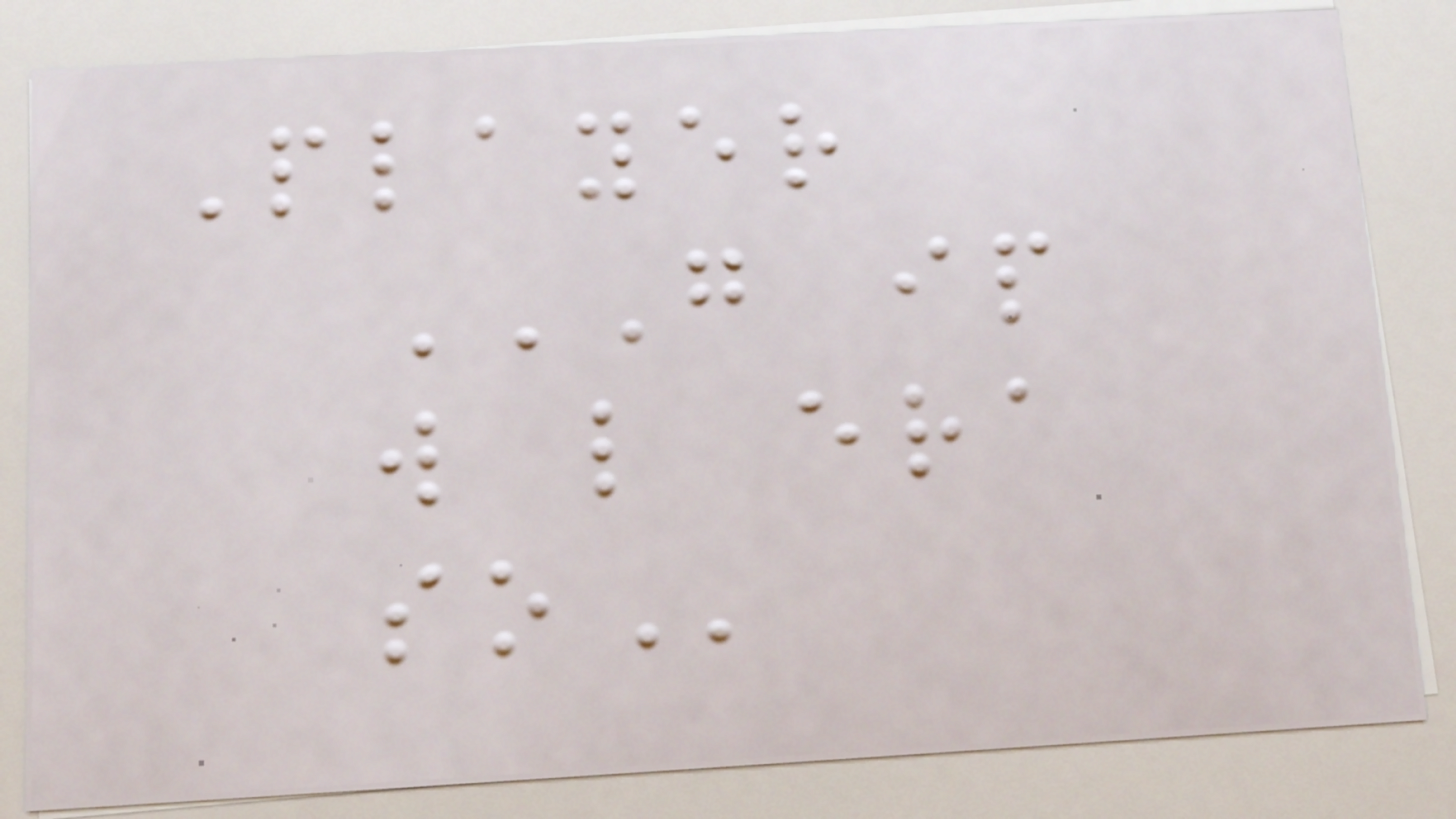Player
G IP
W L ERA
SO
